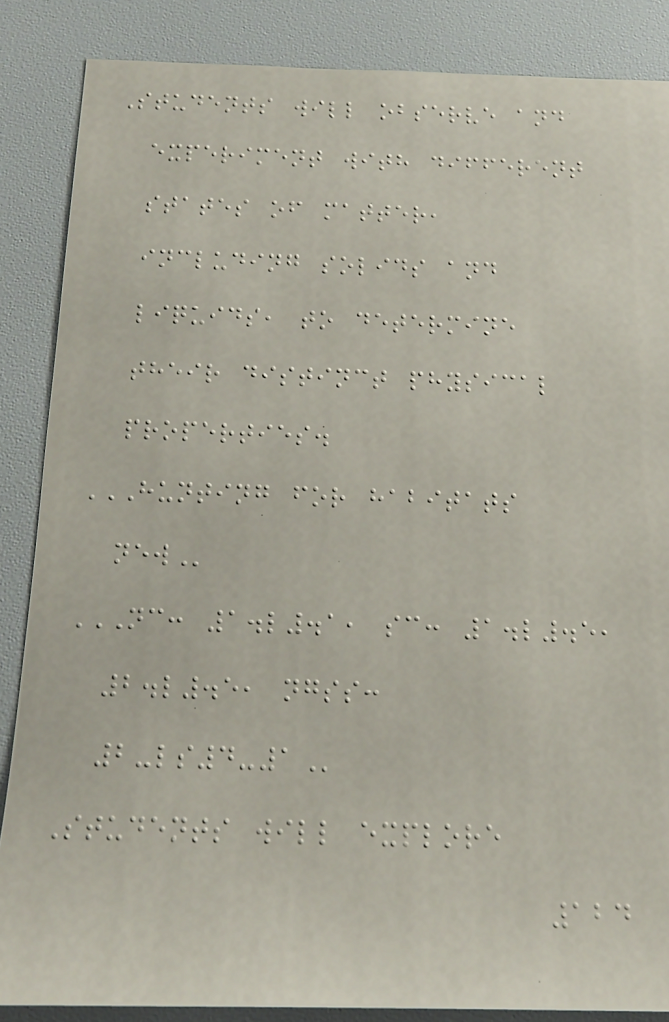Students will observe and
experiment with different
states of matter,
including solids and
liquids, to determine
their distinct physical
properties.
HUNTING FOR HABITATS
NEW
NC: 1.L.1, SC: 1.L.5,
2.L.5, NGSS:
2-LS4-1
Students will explore
124
